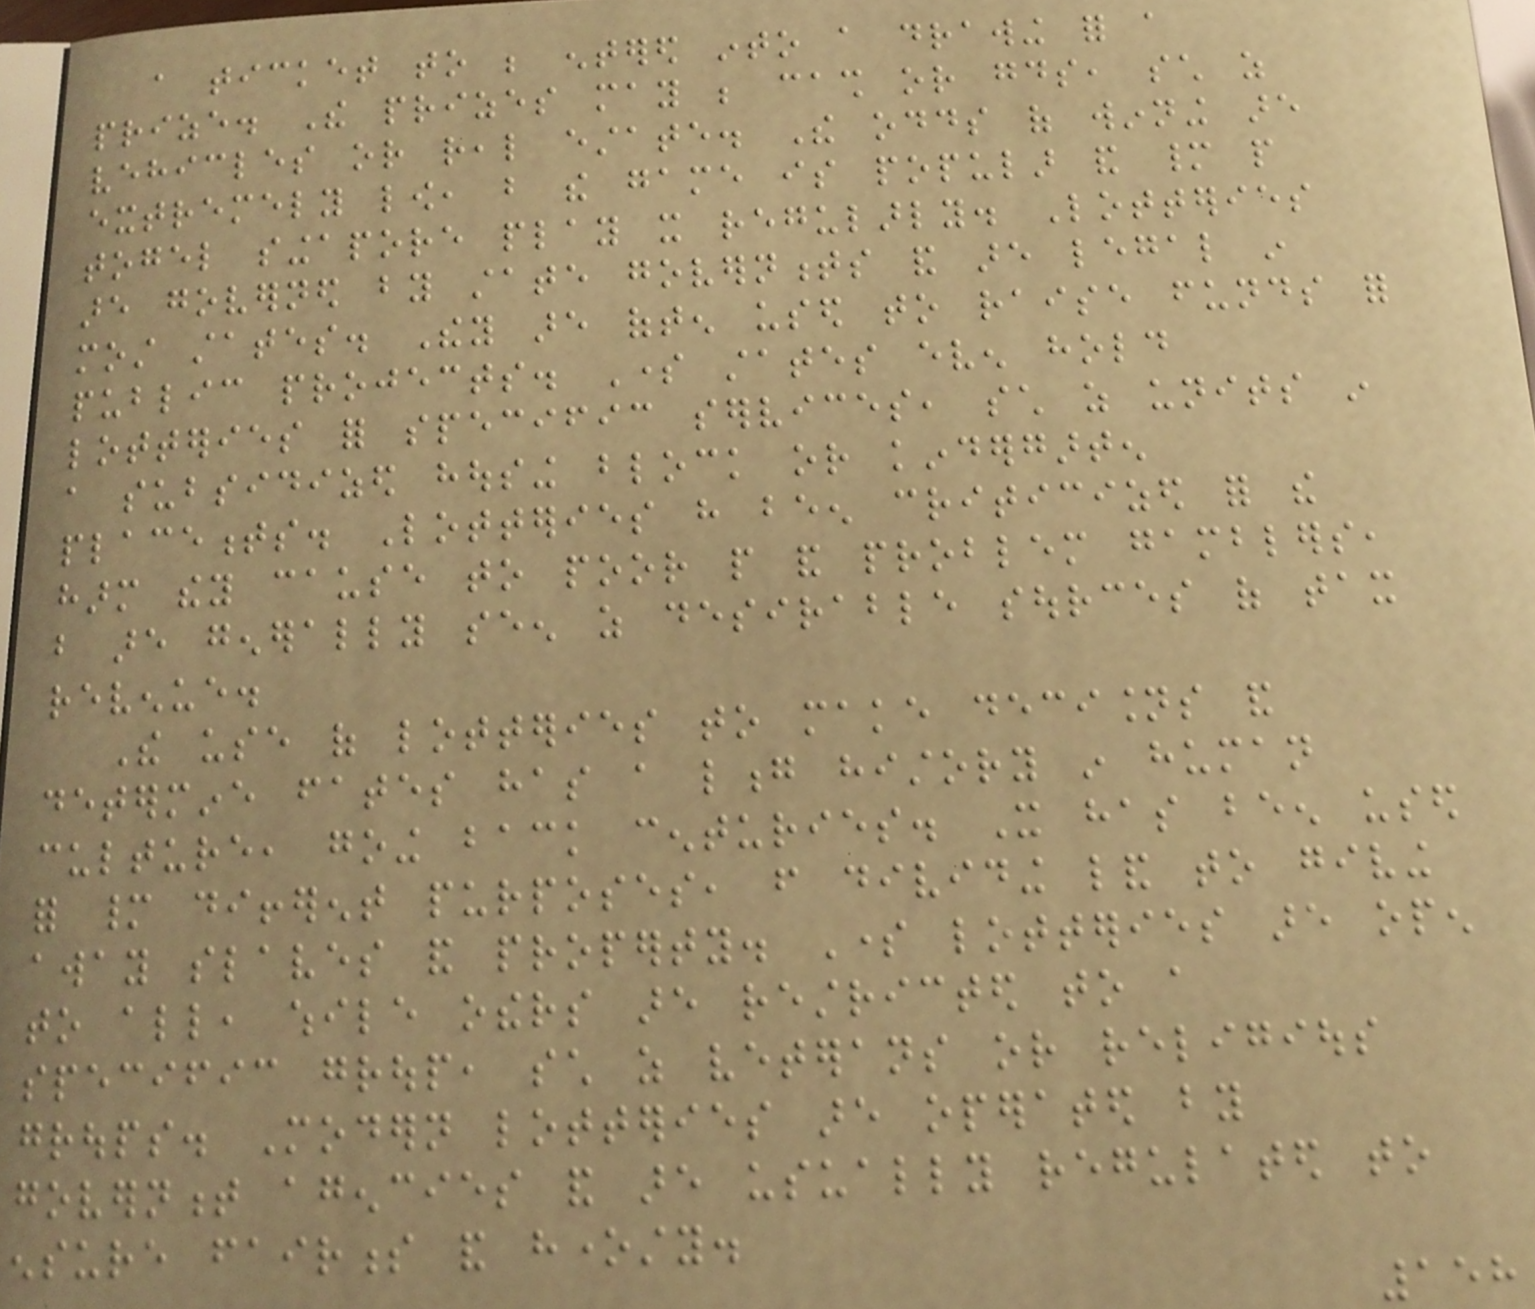a ticket to be entered into a drawing for a
prize. The prizes may be cash or goods, such as
vehicles or real estate. The odds of winning are
extremely low, but the game is popular and many people
togel singapore play it regularly. Lotteries
are governed by state governments and are legal in
most states. They are often used to raise funds for
public projects. Some states even hold
lotteries for specific services, such as units in
a subsidized housing block or kindergarten
placements. Lotteries have been criticized for the
harm they cause to poor people and problem gamblers,
but are generally seen as desirable sources of tax
revenue.
The use of lotteries to make decisions and
determine fates has a long history in human
culture, going back centuries. It has been used
for many different purposes, from dividing land to giving
away slaves and property. Some lotteries are open
to all, while others are restricted to a
specific group, such as veterans or religious
groups. Modern lotteries are operated by
government agencies and are usually regulated to
ensure fairness and honesty.
158
